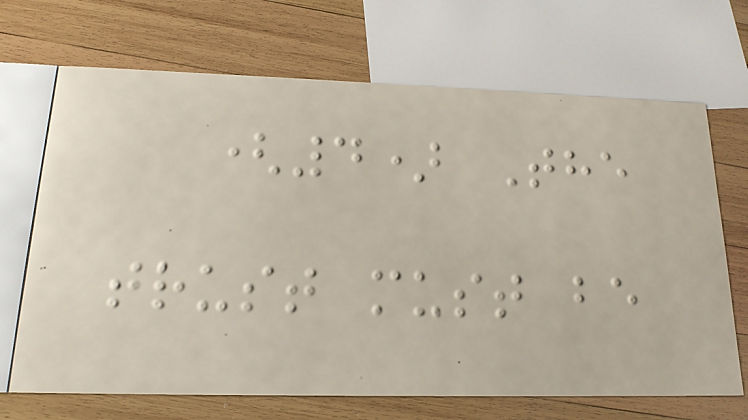(4) The
trust must be
